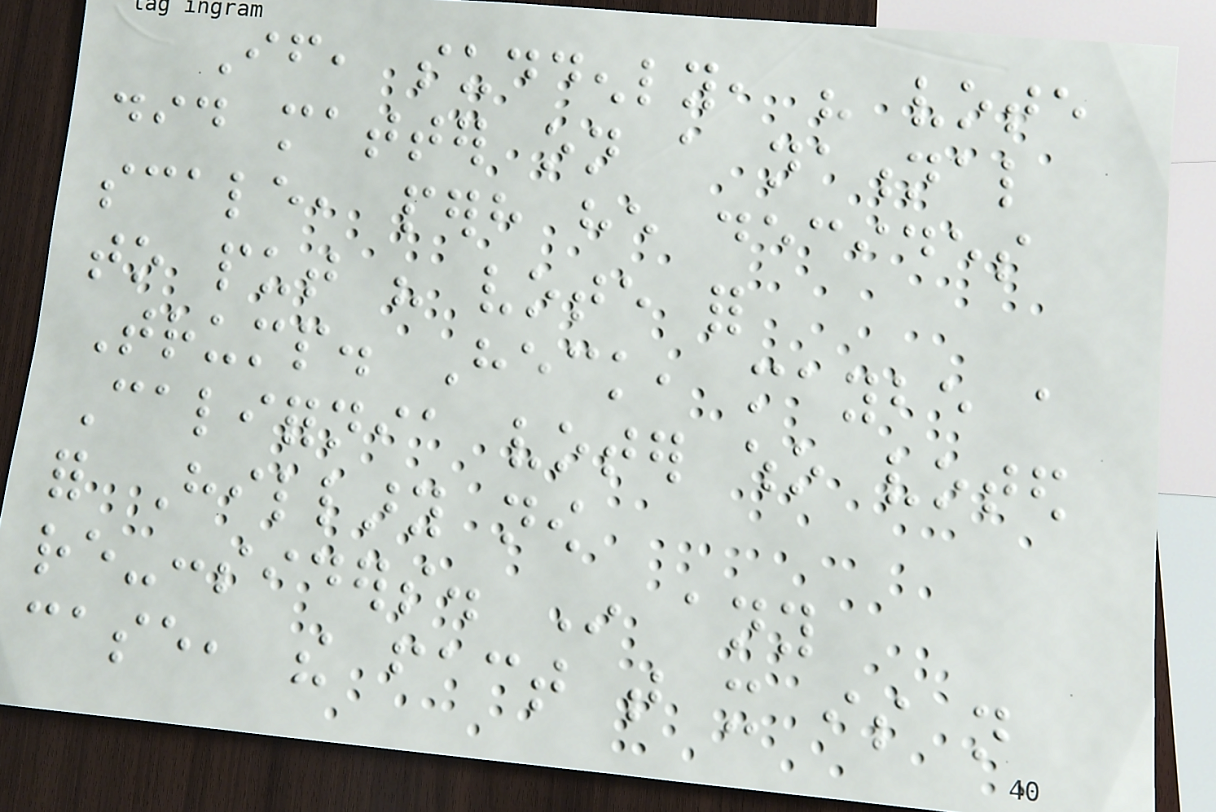If, suddenly, his vote
did matter on a national
scale, perhaps he decides
to put his vote for
Trump. Heck, maybe a
California voter who voted
for Hillary now
re-considers. In any
case, the fact that it is not
